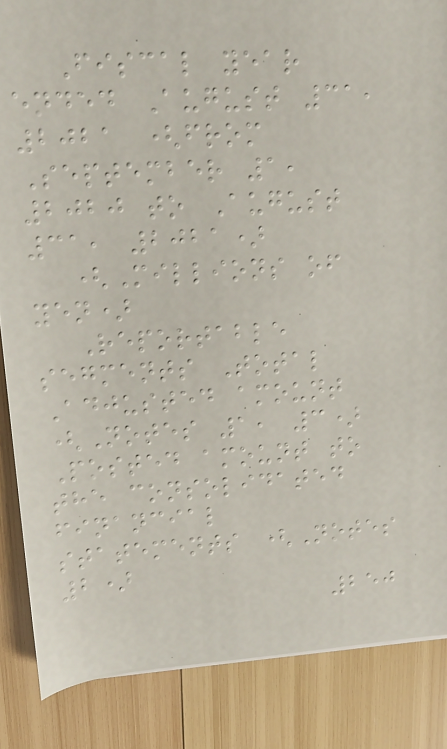Fiscal year
ended August 31,
2021 (from
September 1,
2020 to August
31, 2021)
(Millions of
yen)
Reportable
segments Total
Adjusted amount
(Notes 1, 3)
Posted amount to
the consolidated
financial
statements (Notes
2)
250
